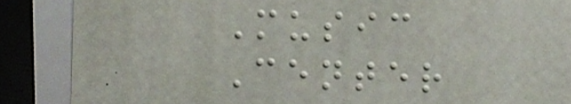Music
Center
